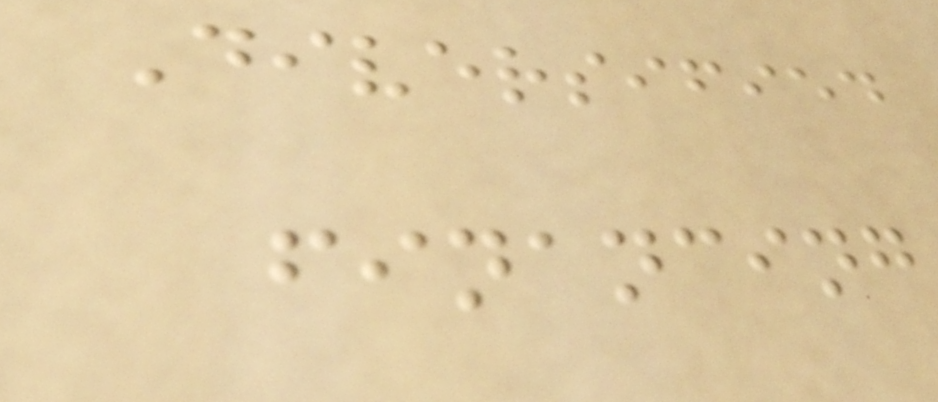Diversified
financing
